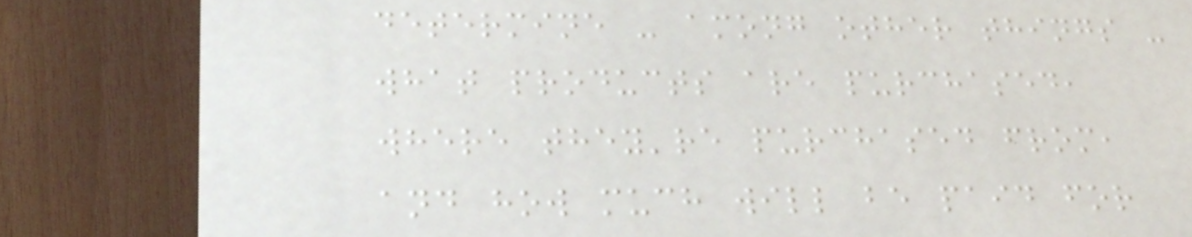determine - among other things -
what products are purchased,
where they're purchased from,
and how much will be paid for
